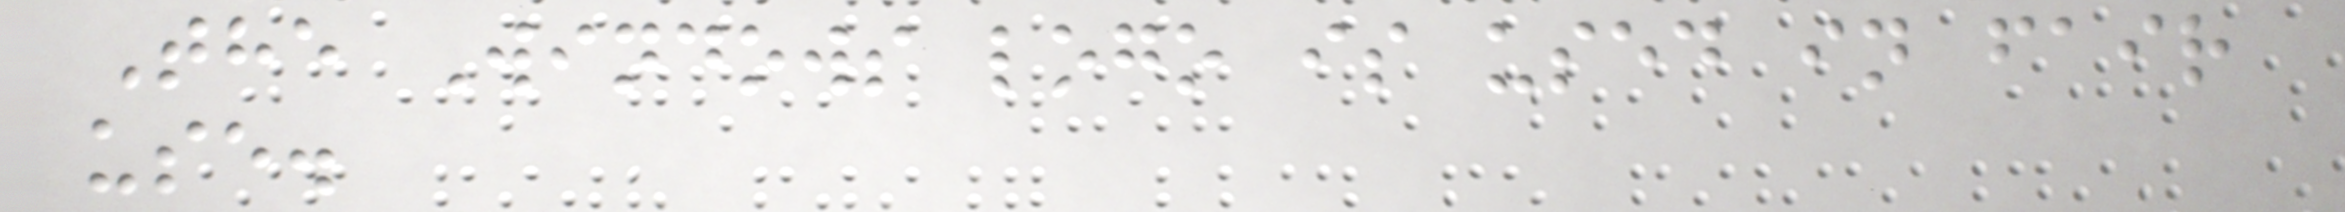The Windows logo is used in fair
use.
